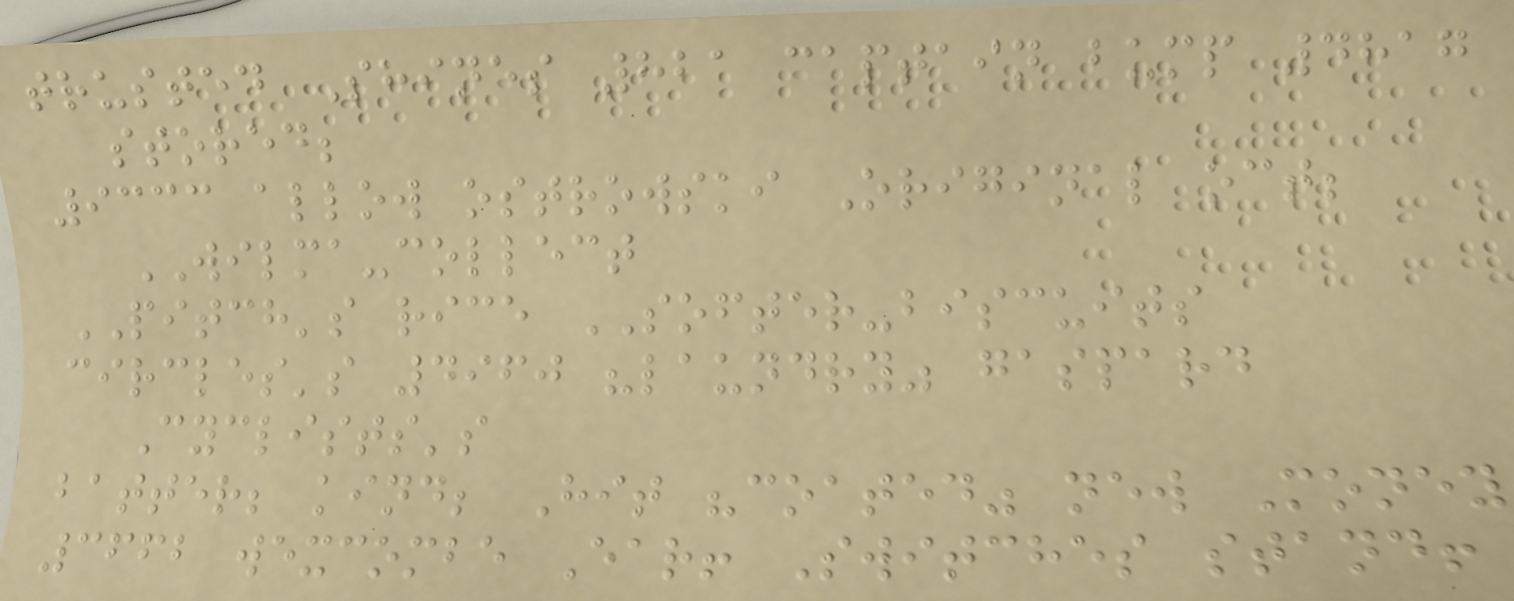trusted Shines 821 captain bump 4817
stored;
9333 allow ostrowski Original oct;
WILMA-collect
PITCH's rice SOFTER-biscuits
circles's 4960 "laundry" gaspard
Cyclists's
batter; kind; Hit "coated" new Money
3662 wexcombe Ear! Switches stand!
